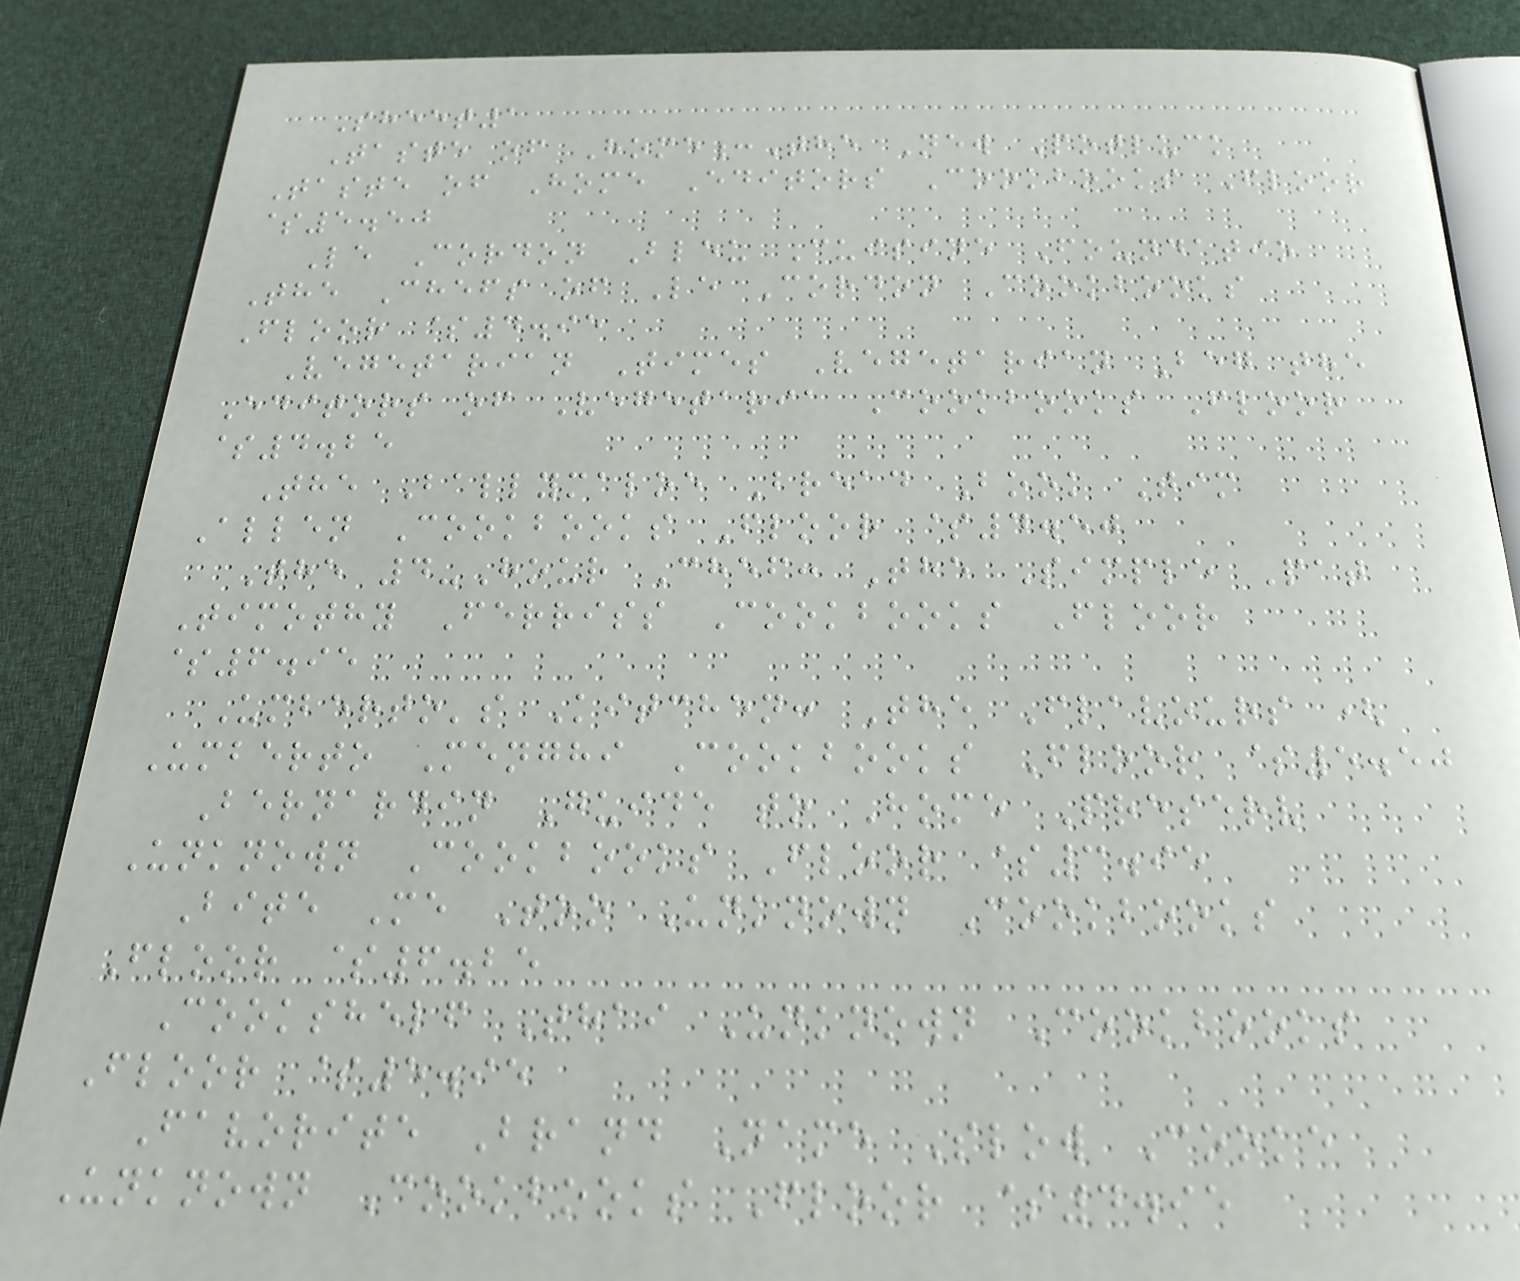Sheet1
Taste of Home:The New Potluck
Taste of Home Editors Cookbooks Floor
$5.50
Le Cordon Bleu Cuisine Foundatio
The Chefs of Le Cordon Cookbooks
Floor $4.95
Vegetarian Times Vegetarian Beg the
Editors of Vegetaria Cookbooks Floor
$4.25
The Ballymaloe Bread Book Tim
Allen Cookbooks Floor $4.50
The 4-Hour Chef: The Simple Pat
Timothy Ferriss Cookbooks Floor
$6.95
Umberto's Kitchen: The Flavours (
Umberto Menghi Cookbooks Floor $5.50
Bernardin Guide to Home Preserv
Unknown Cookbooks Floor $3.95
Bite Me Too Unknown Cookbooks
Floor $6.25
Cookshelf Thai Unknown Cookbooks
Floor $5.95
Favorite Brand Name Slow Cooke
Unknown Cookbooks Floor $4.95
